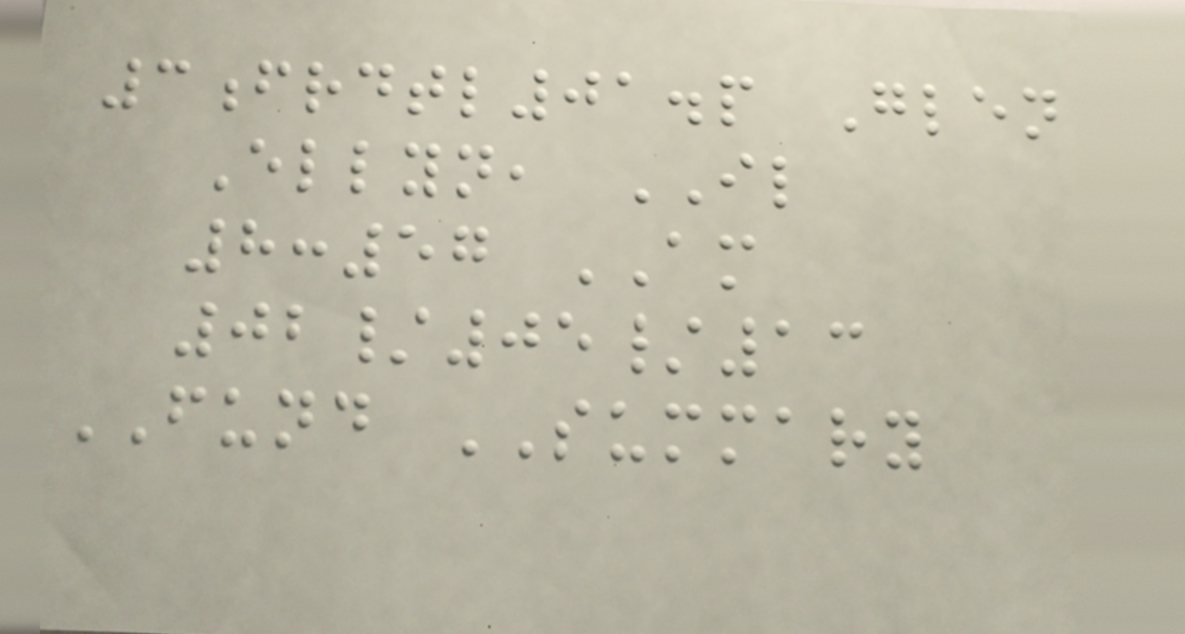3frdtl01.p Glen
Ellyn, IL
8:57 AM
02/05/13
FUND SUMMARY
